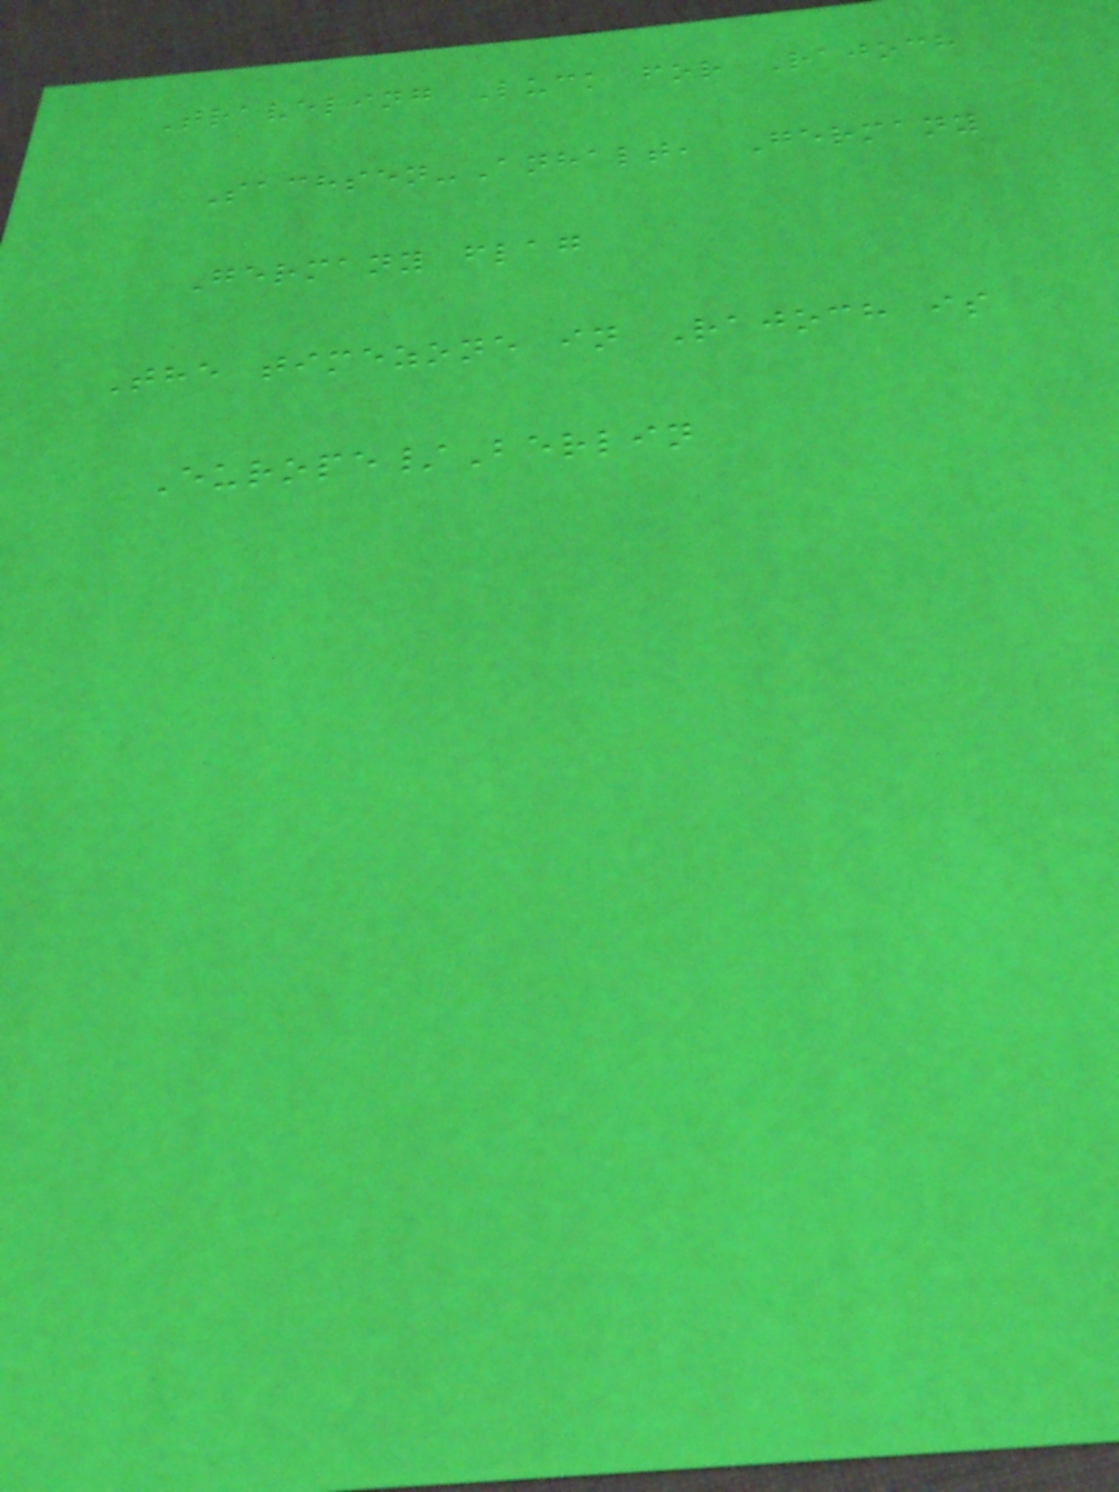Traveling Luck for Rajoch
Sachsen-Anhalt, Germany
Germany flag
The timezone in Rajoch is
Europe/Berlin
